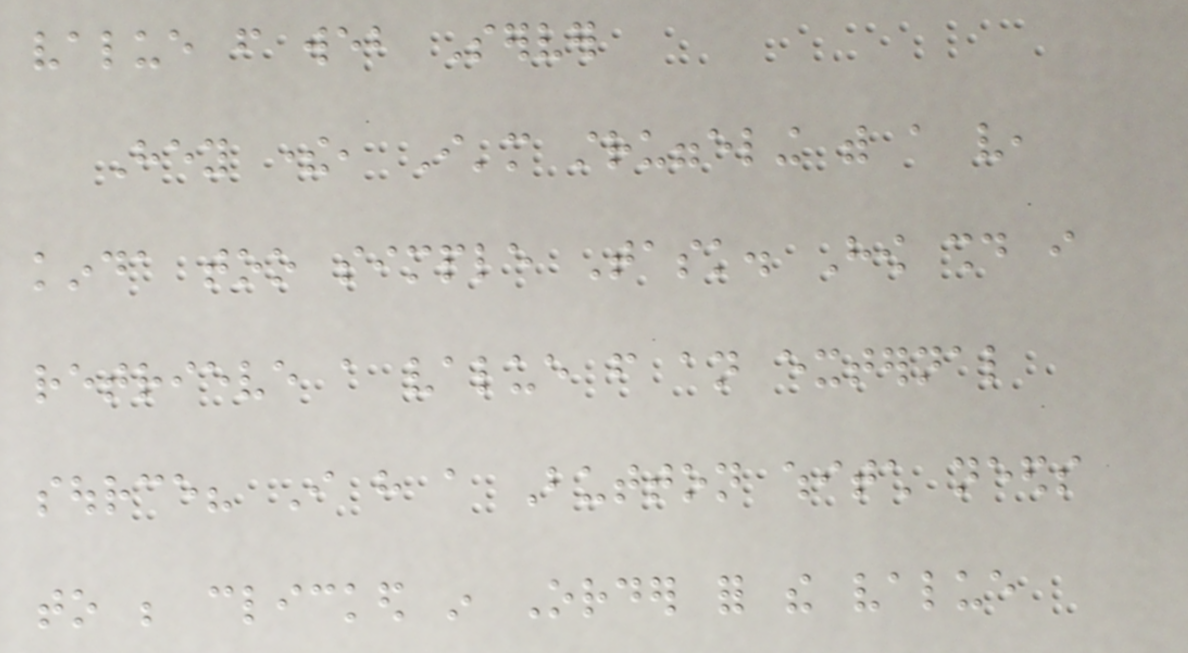value from web Server
Hey there, I'm struggeling with a very,
kinda too simple Task. How should i
retrieve a value from an external
source? I have a Button whitch needs
to be clicked in Order for the value
